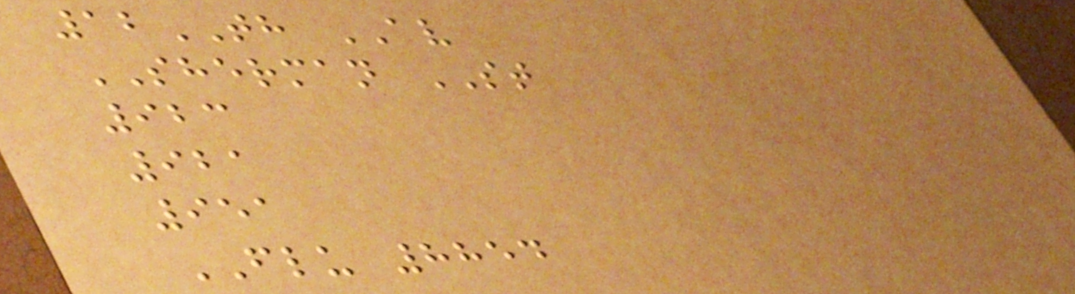12TH AV
SHERMAN ST
923
921
951
FLU 8854
